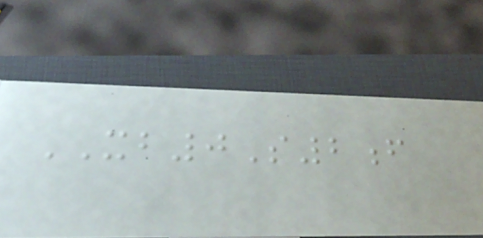XB0S2f
